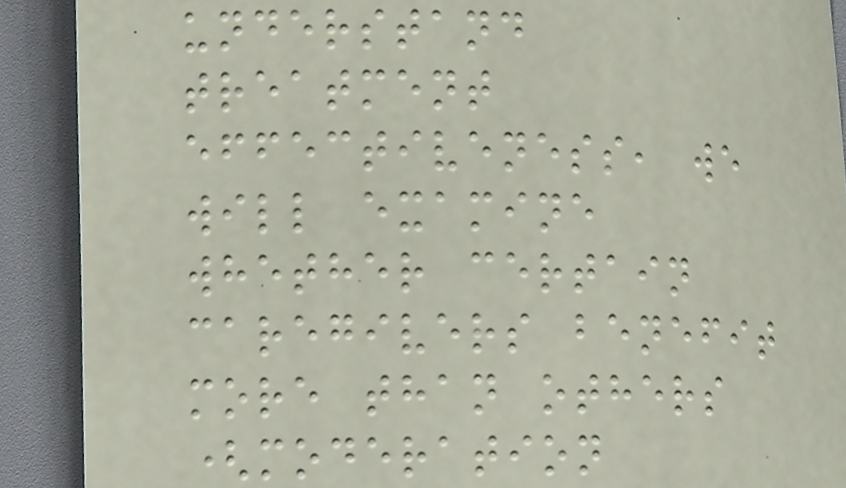understand
treatment
effectiveness, we
will examine
whether certain
caregivers benefit
more than others
(moderation
